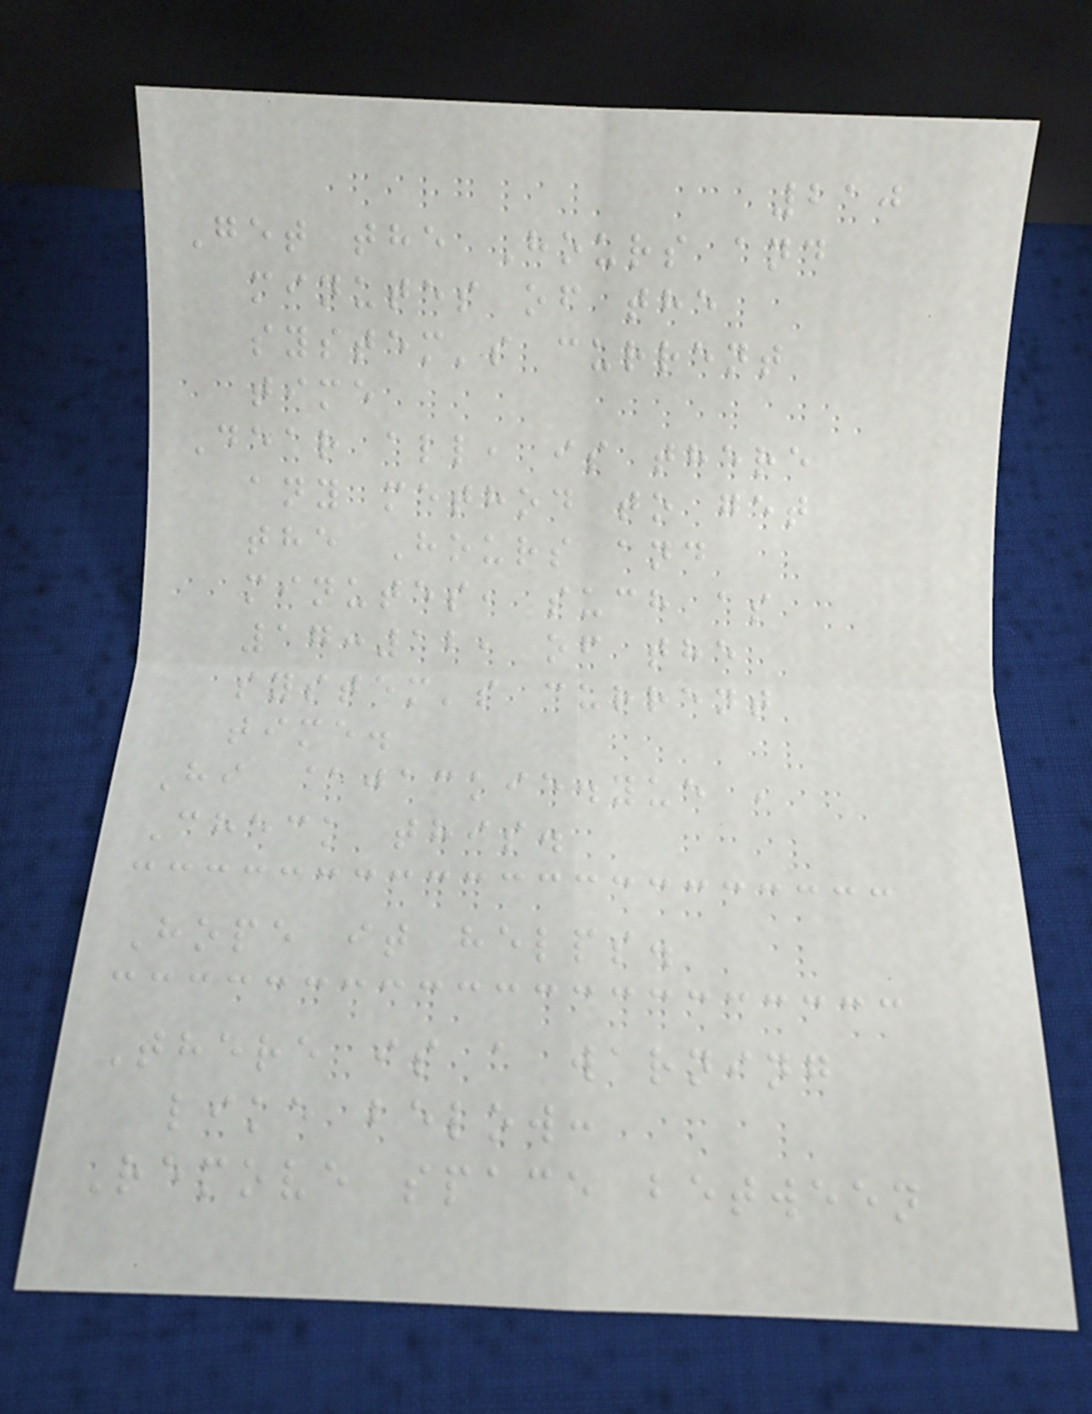210
Get the Hours and
minutes of the
system's current
time
Dear all, is there
any method to get
the Hours and
minutes, such as
17:12, of the
system's current
time.
Hi @jackie.yue ,
Check this.
Hope it helps.
There is a warning
like below:
Remove space between
